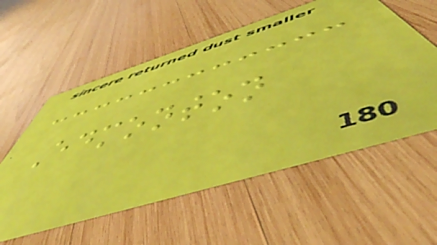Edmonton
